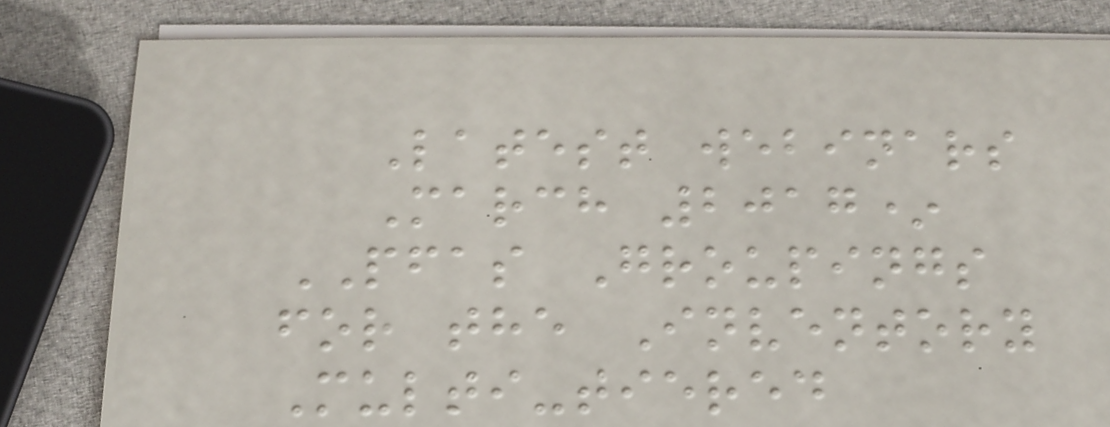Latest webinars
March 2017*
PFAS Groupings
for the Inventory
Multi-tiered
